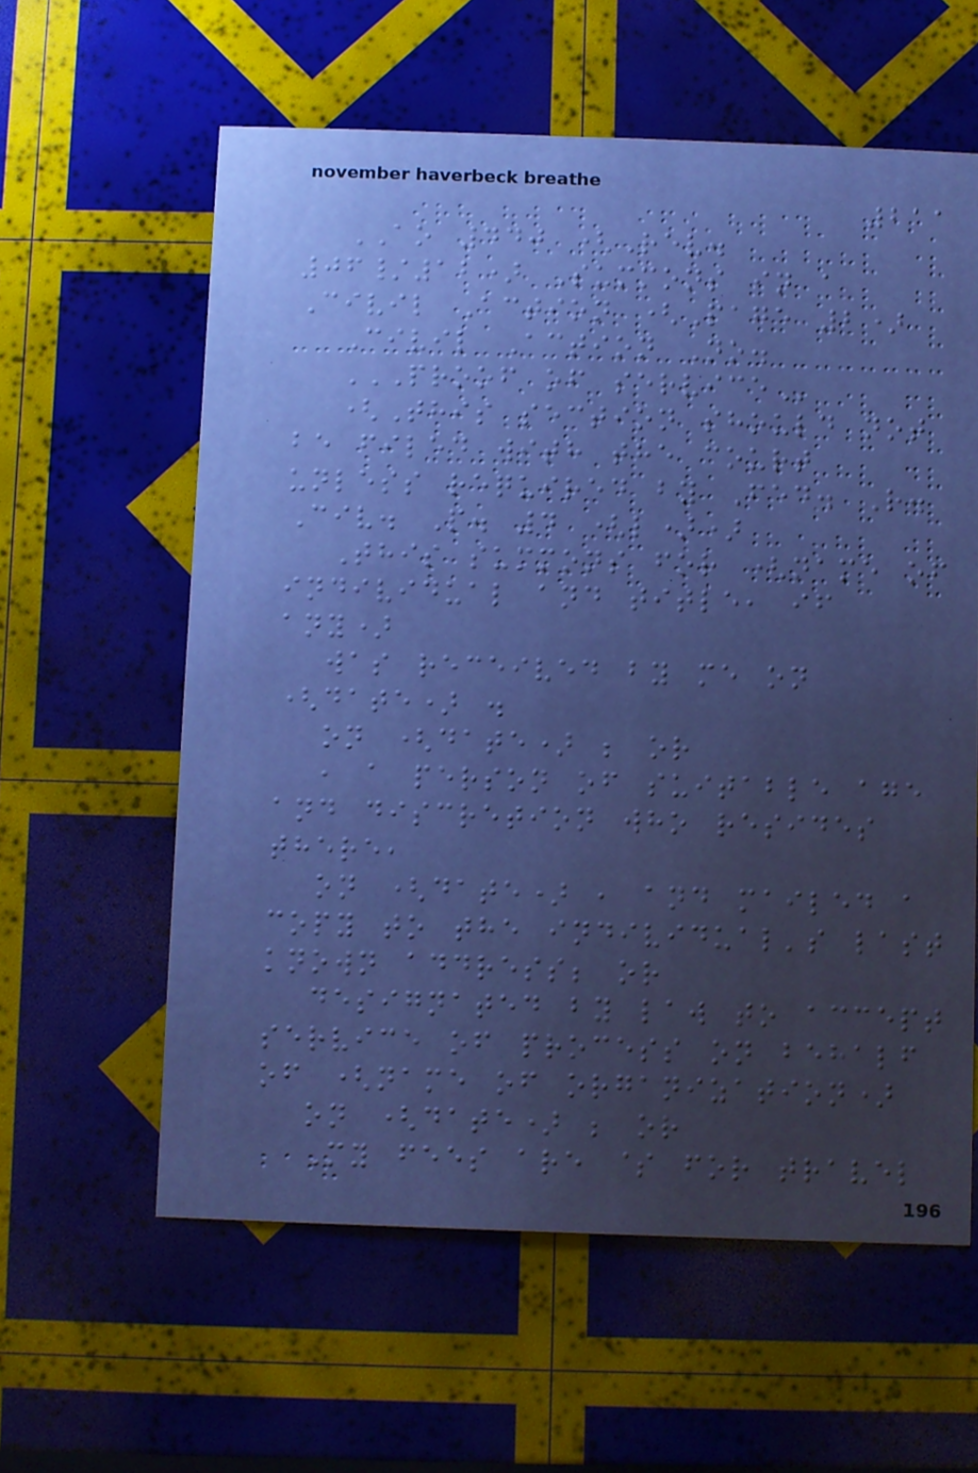211
AO 440 (Rev.
06/12) Summons in a
Civil Action (Page 2)
Civil Action No.
PROOF OF SERVICE
(This section should not
be filed with the court
unless required by Fed. R.
Civ. P. 4 (l))
This summons for (name of
individual and title, if
any)
was received by me on
(date) .
on (date) ; or
, a person of suitable age
and discretion who resides
there,
on (date) , and mailed a
copy to the individual's last
known address; or
designated by law to accept
service of process on behalf
of (name of organization)
on (date) ; or
My fees are $ for travel
